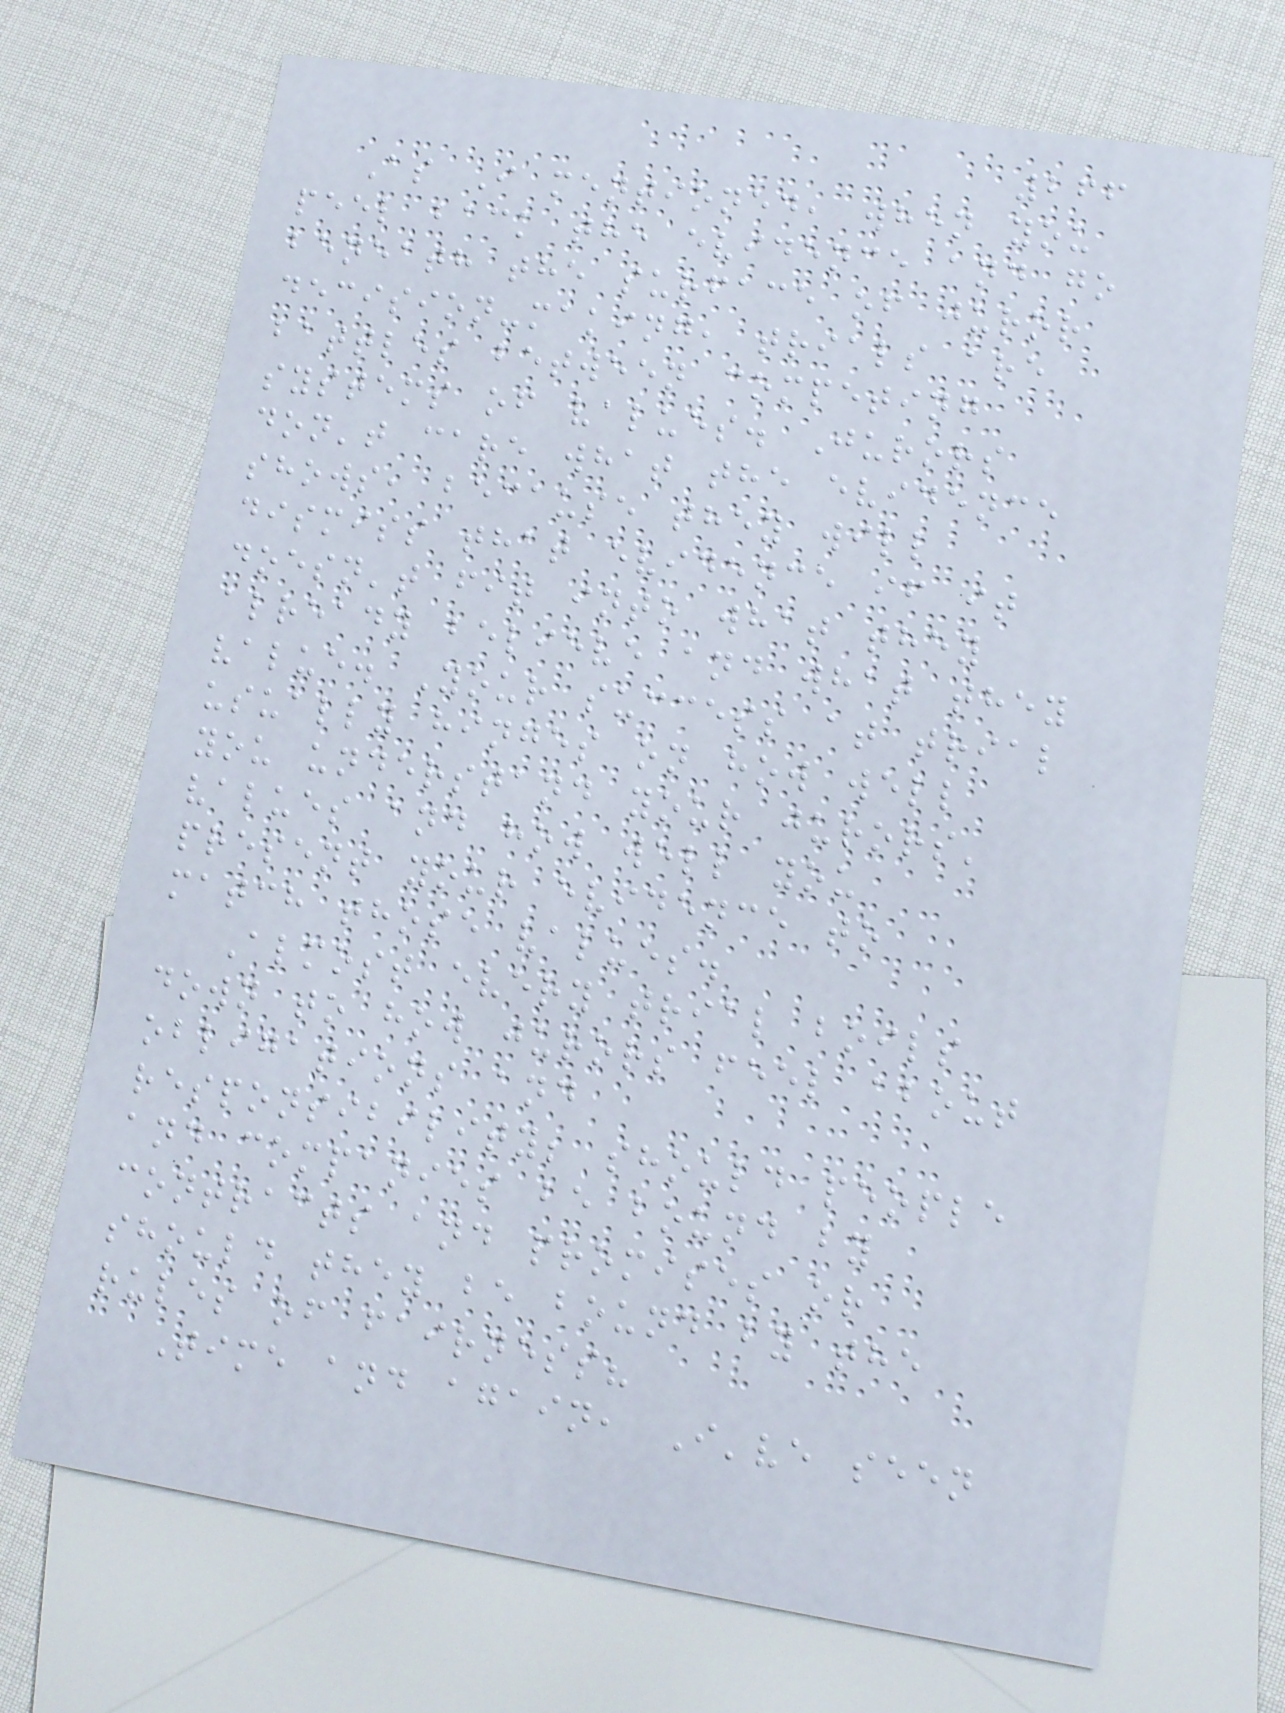266
As I mentioned, when you
peel back the evidence and go
beneath the surface of juror
decision-making, trials are
battles between competing
systems of values. Jurors
don't care what the evidence
shows, because they will
dismiss that evidence if it
doesn't fit into what they
already believe and what they
value. Your success at trial
usually hinges on how well
you understand your jurors'
values and how well you
present your evidence to
match those values.
Almost every trial boils
down to how jurors feel about
obligations and
responsibility; should people
and companies be bound by
contracts and promises or
should they be bound by the
rules of fairness?
Time and again, I've seen
